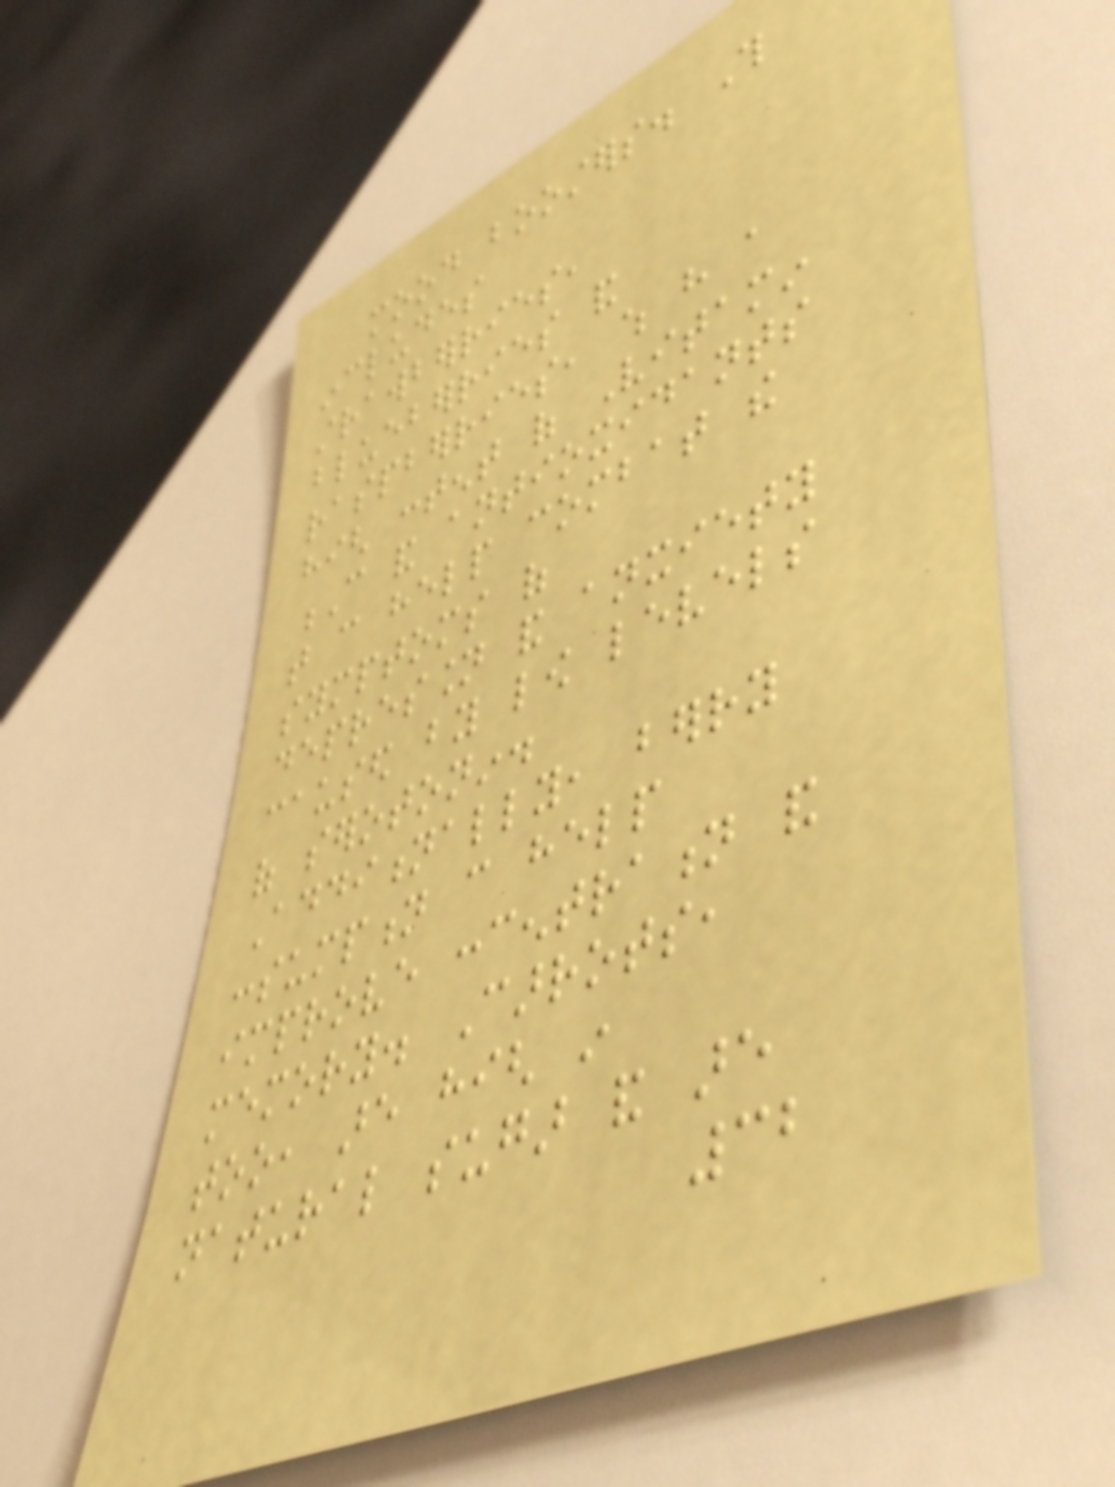mood boosters. This
includes
strawberries,
blueberries and
raspberries, which have a
high content of Vitamin
C and antioxidants
that can help combat the
symptoms of
depression and anxiety
caused by low levels
of serotonin.
Additionally, berry
consumption can help
improve concentration and
memory. Carrots,
too, are high in
natural sugar and are
32
